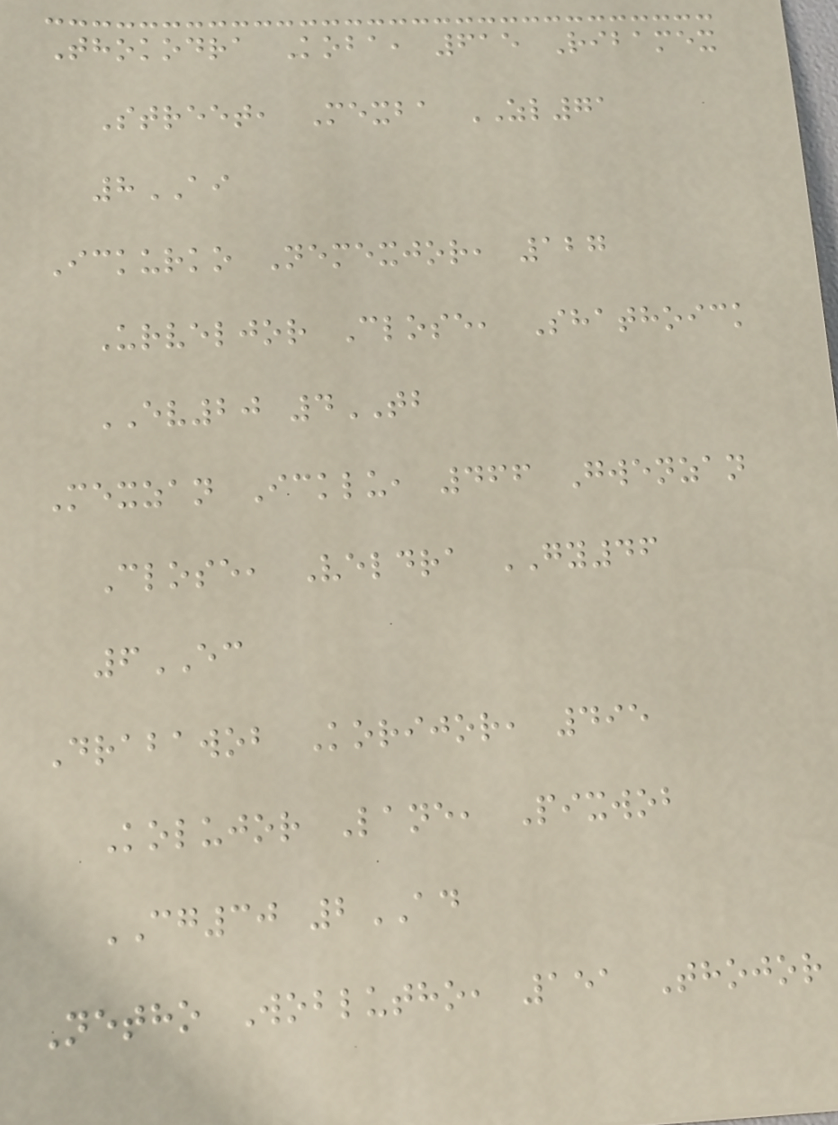Thokodra Koba, 615 Ribamex
Street, Mexba ZL71
8AI
Ickurko Nemexjor, 127
Urveljor Close, Shathoick
EV20 4TB
Mexzan Icklu, 466 Gwenzan
Close, Veldra GY46
6EC
Drabawob Korijor, 495
Kolujor Lane, Pixwob
CG30 2AD
Netho Woblutho, 151 Thojor
